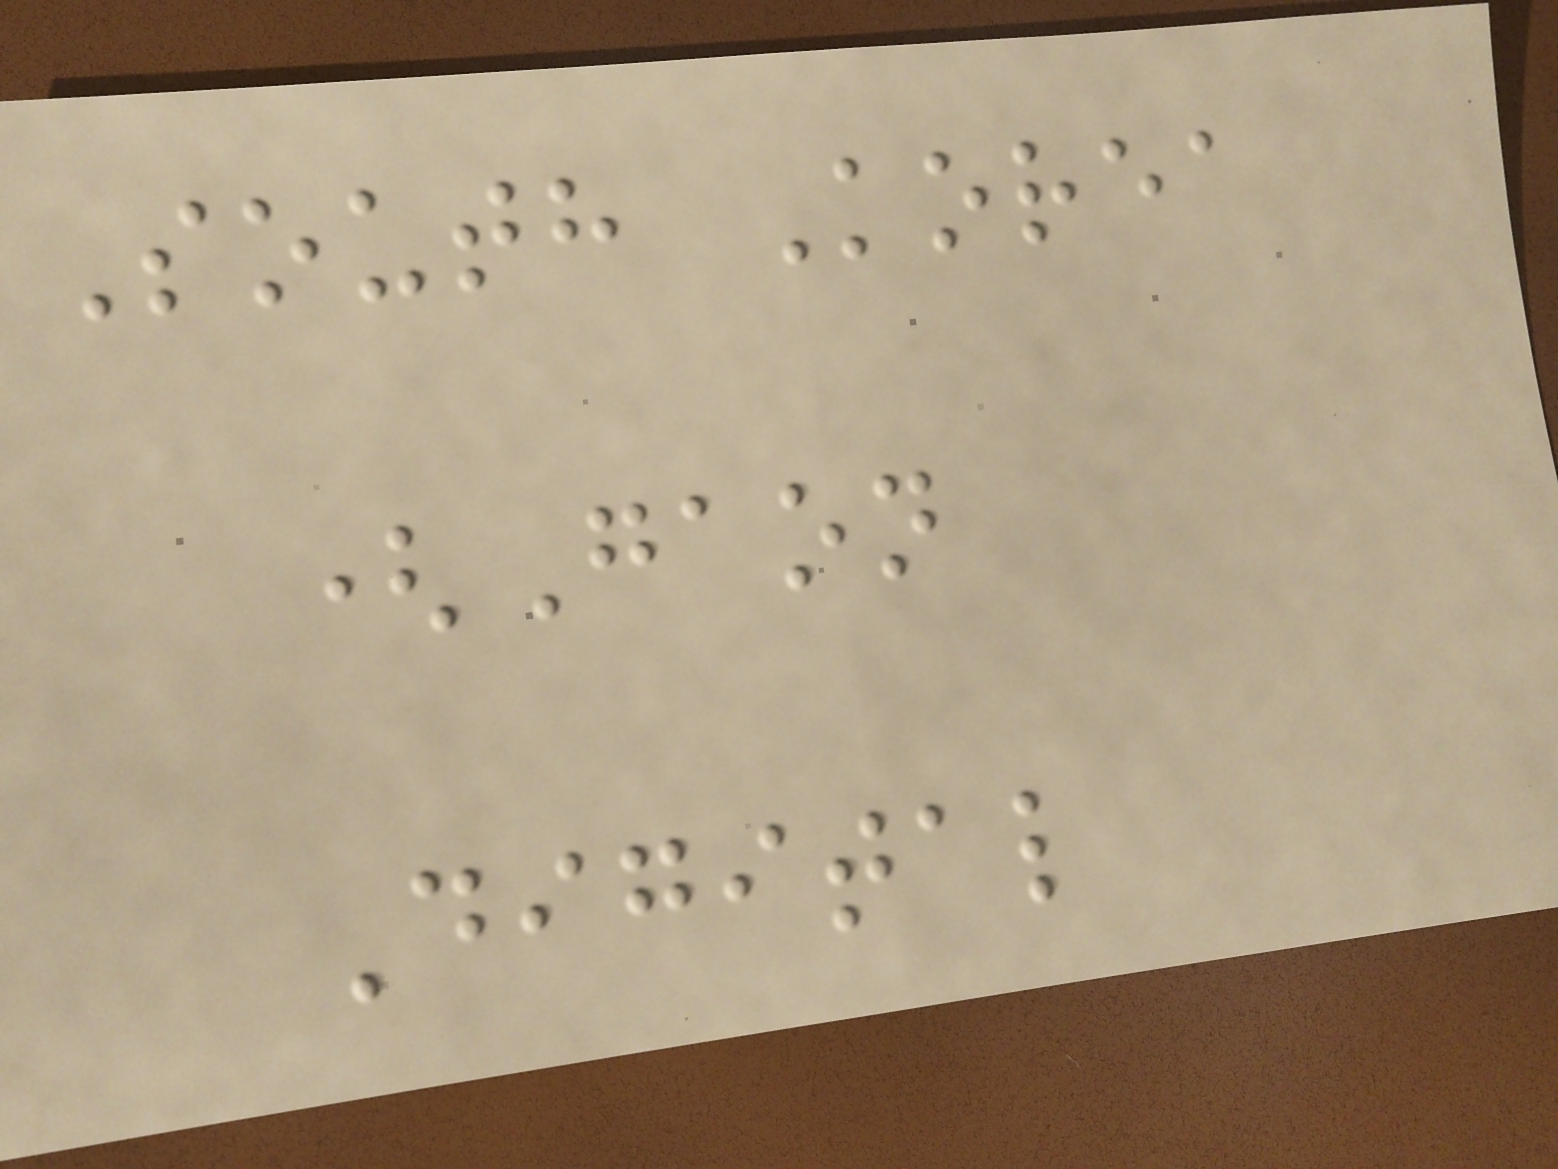South Korea
(Gaon
Digital
